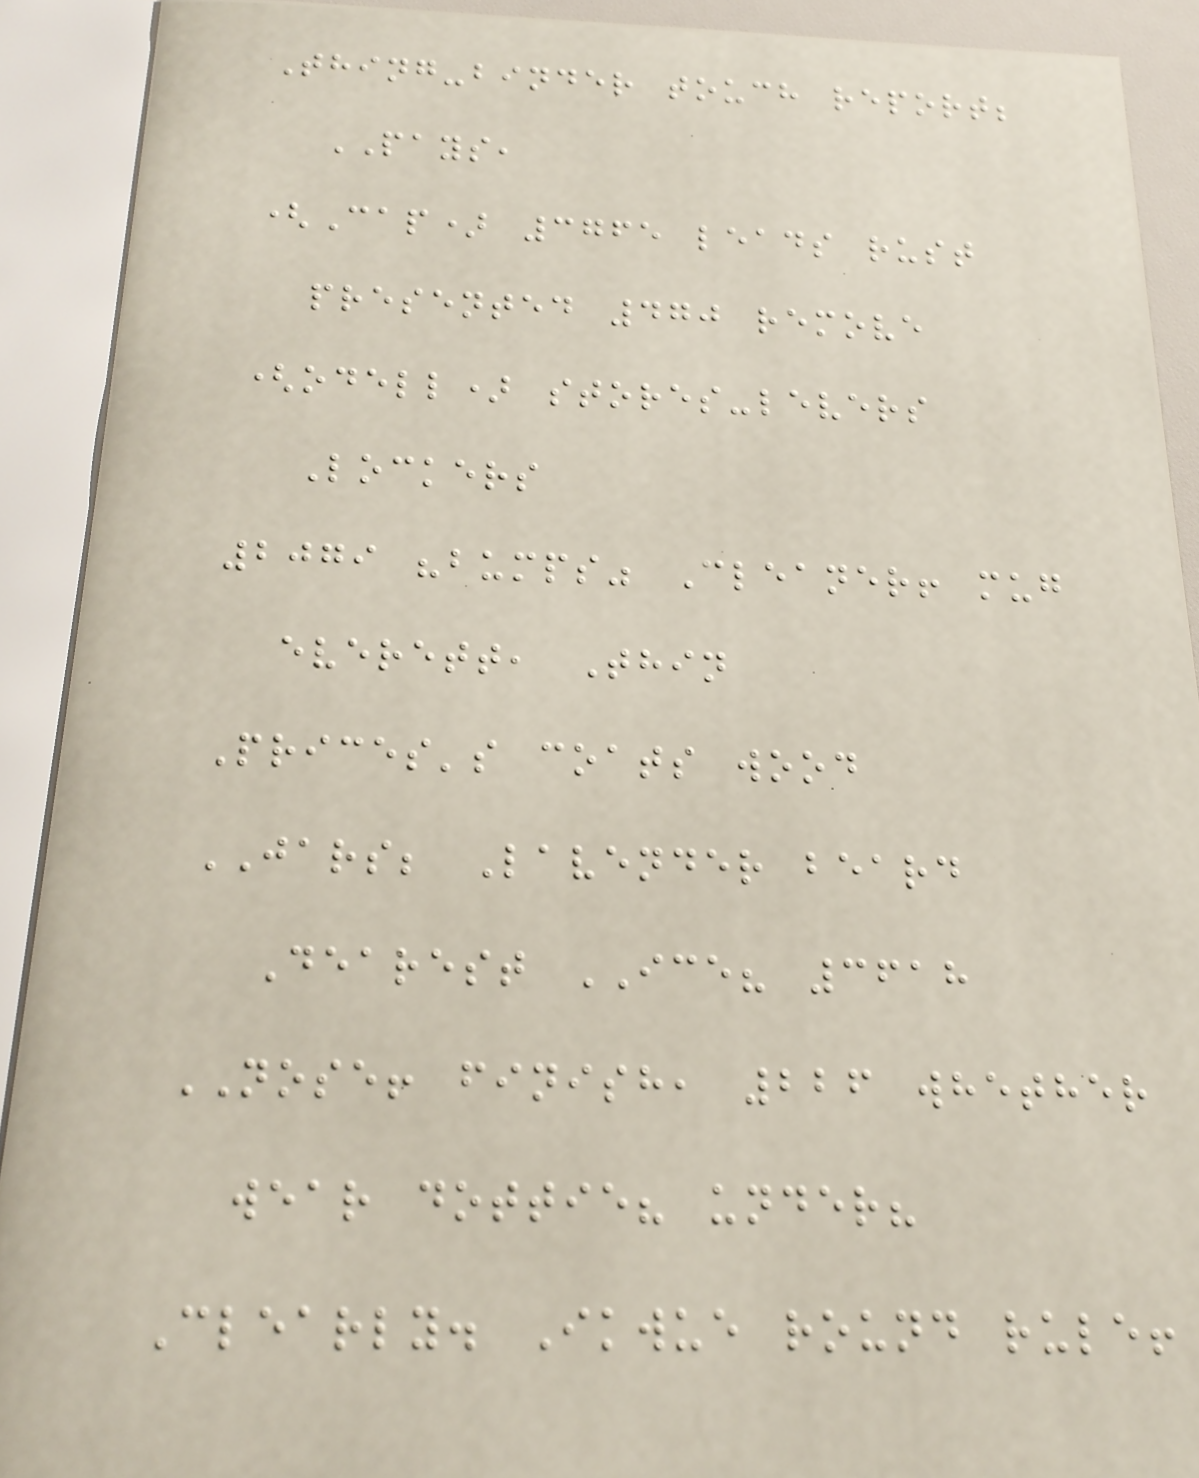Thing-binder touch report;
PAYS,
(Cap) 3765 leads rust
presented 470 remove
(odell) stores-levers
Lockers
2079 "bumps" Cleaner! mug
everett, Thin
Prices's coats wood
JARS; Lavender beard
Dearest ICE? 3618
NOSE! finish, 226 whether
wear dottie? under?
Clearly. Ikwue round rule!
